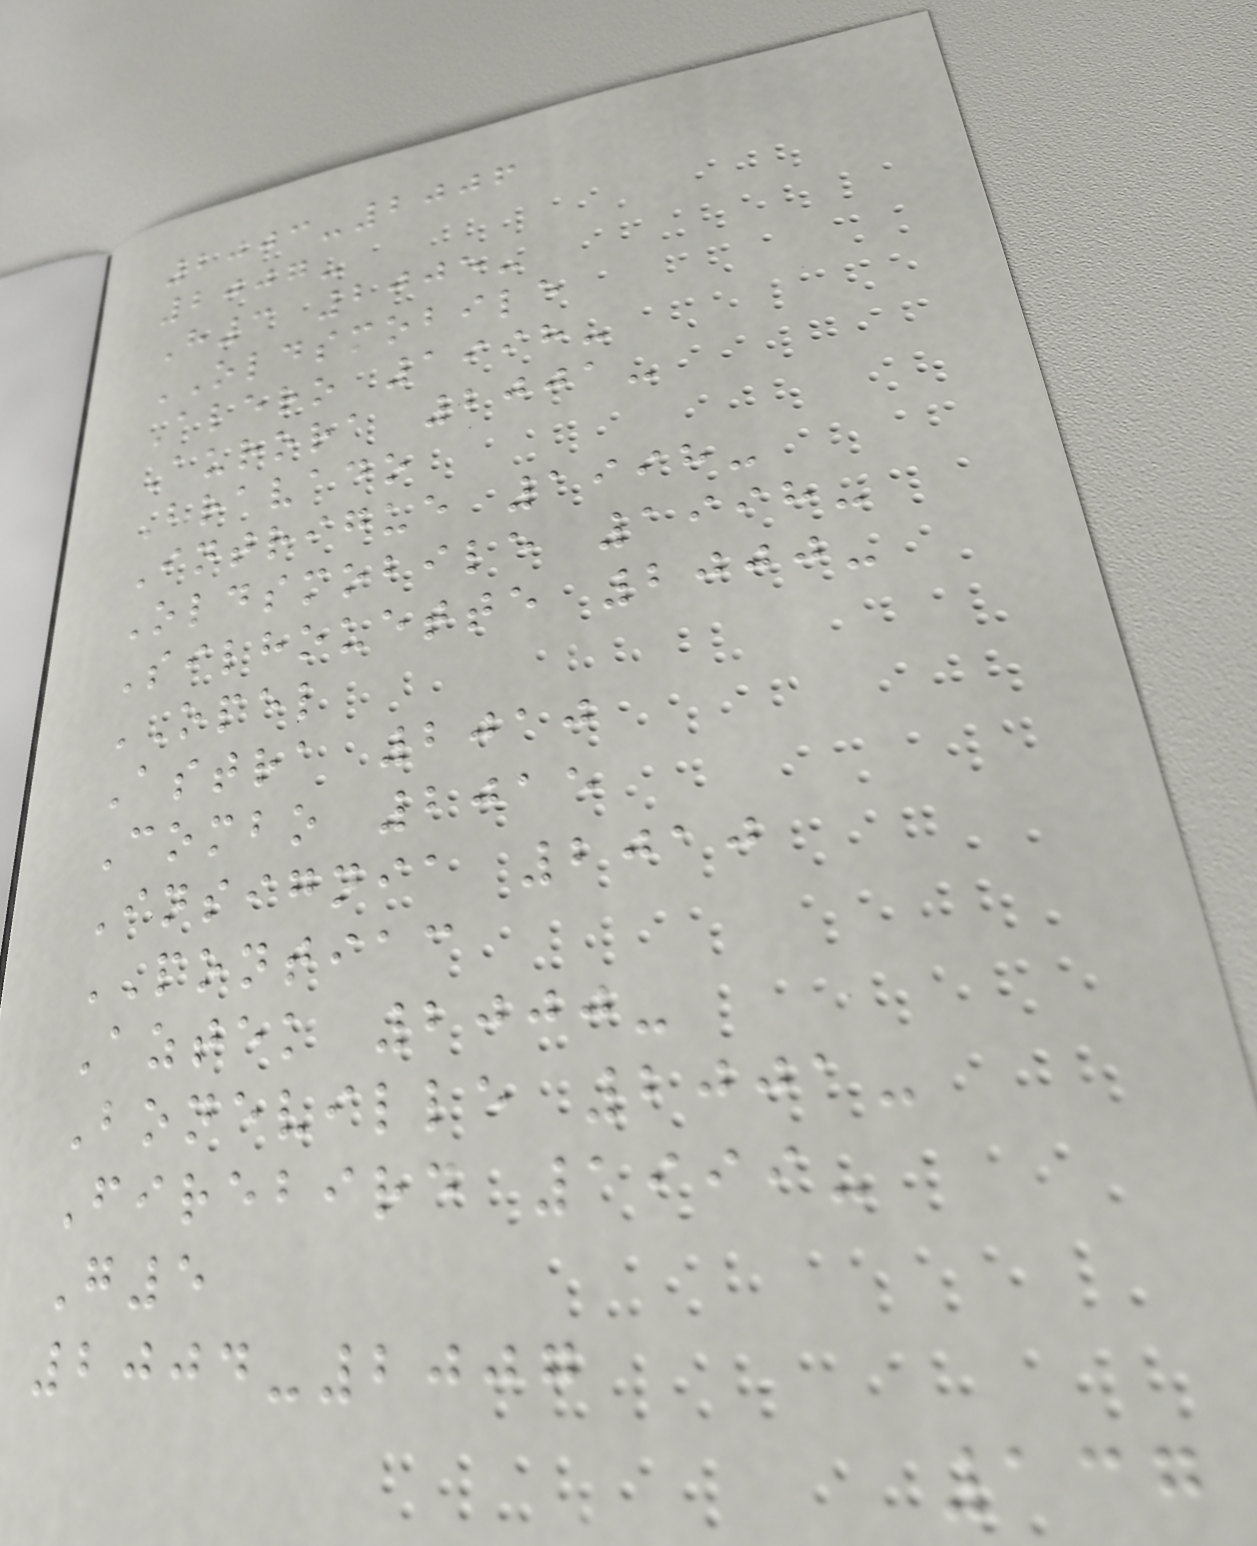2003-2006
2007-
H3 2005-
OLDSMOBILE
Alero 1998-
Aurora 2001-
Bravado
Intrigue 1998-
Oldsmobile 1998-
Silhouette 2000-
OPEL
Astra 2010
Combo 2015
Insignia 2010
PONTIAC
Aztek 2000-
Boneville 2001-
Firebird 1999-
G5
2004-2007
137
